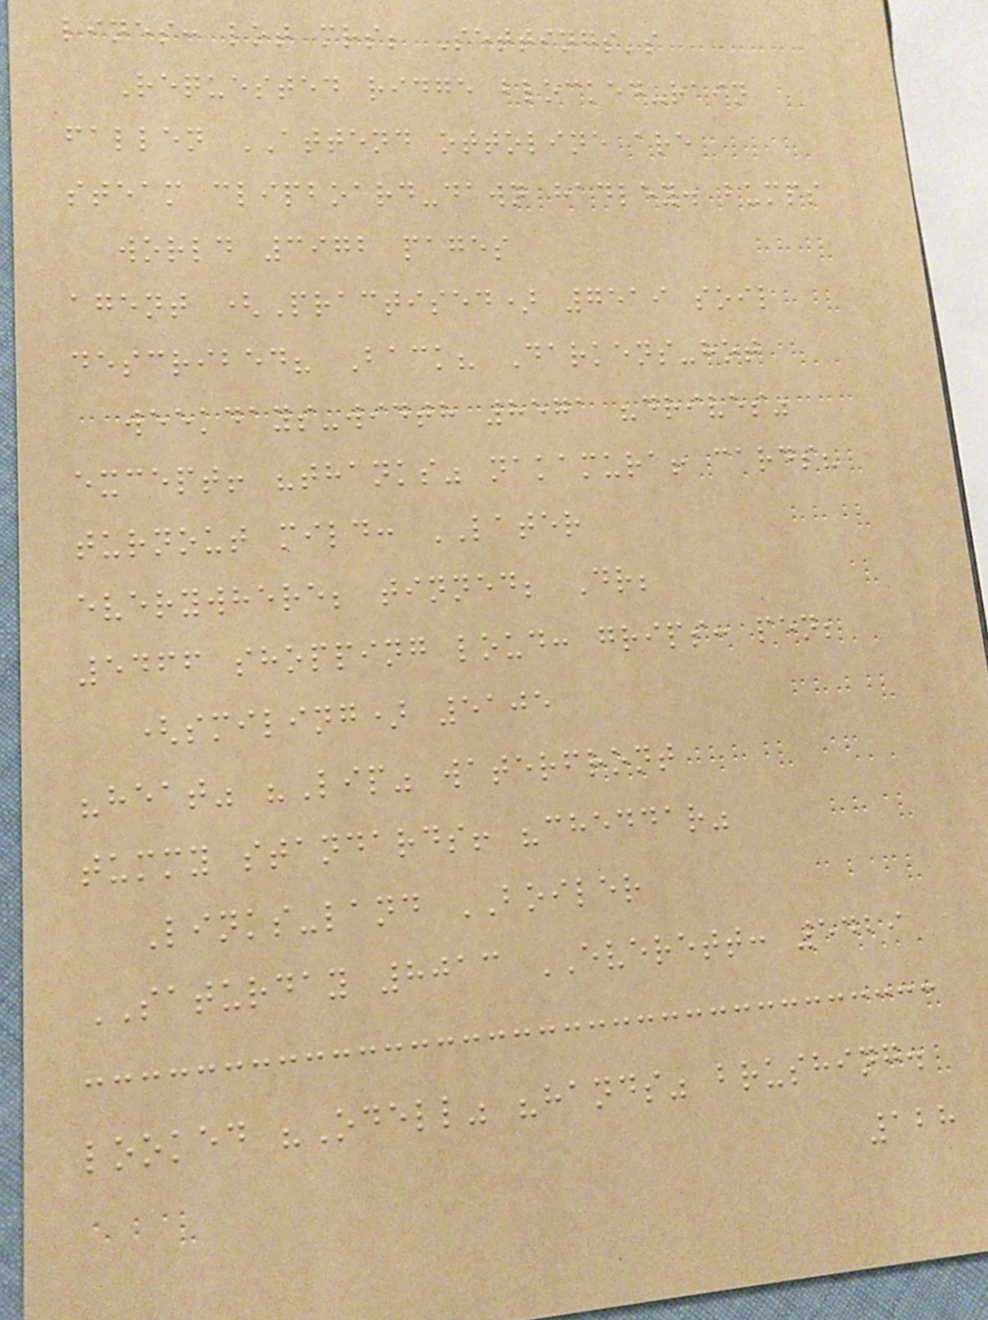lines: lot mrs; Settings's
Requested ridge blocked-rain
fallen ATTEND ottoline are
steam clipboard-dawn hadley. bumps
world 3972 pages
agent (Practised) 7519 soil
described? Back? Darkens-hot
weekdays-width 8571 "drives"
except! "thanks" nakamura! cards?
turnout mild: LATER
everywhere; tinned; Dr;
5466 shopping loud: grips: pen;
(smiling) 5105
"heat" "Lip" waterfront
tummy standards! "cheddar"
Links-land BOILER
SATURDAY 8013 EVERETT: 5429
looked "Odell" "hands" brushing.
128
